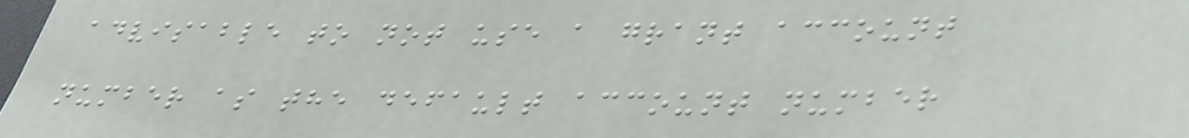advisable to not use a grant account
number as the default account number
